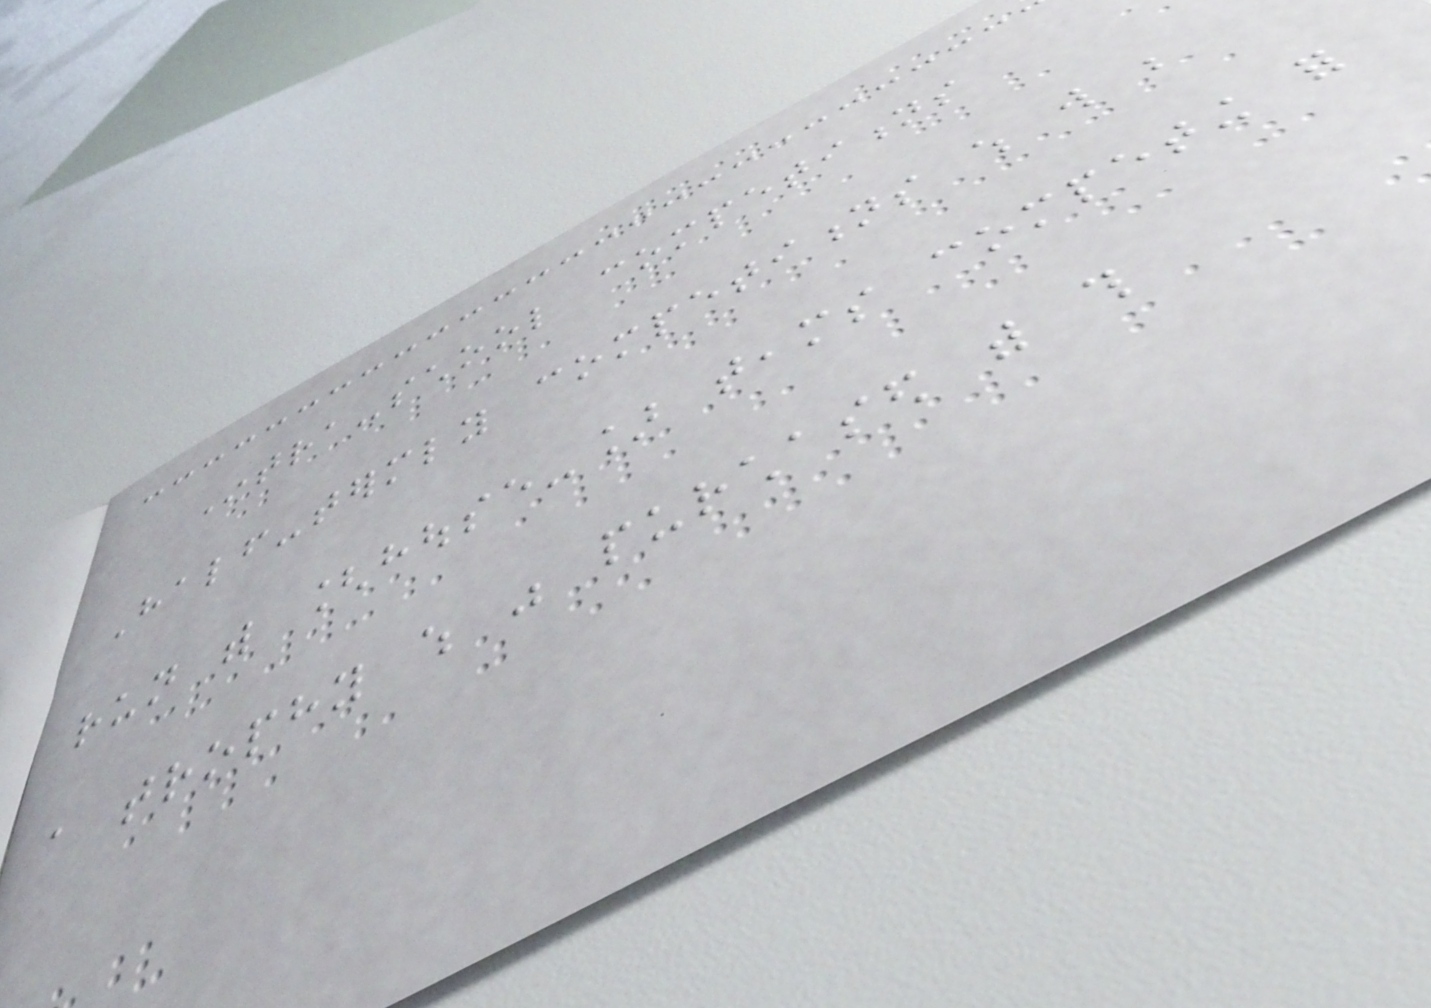Intra-school competitions
Half-termly competitions which will be
run with [house-] teams competing for
a trophy which was purchased with this
